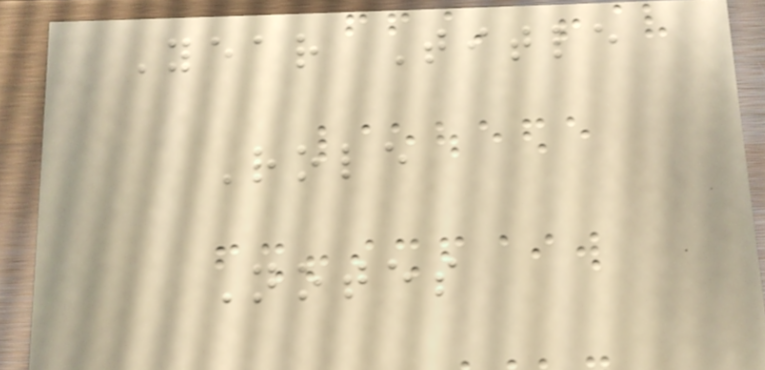Year Title
Role
Notes
